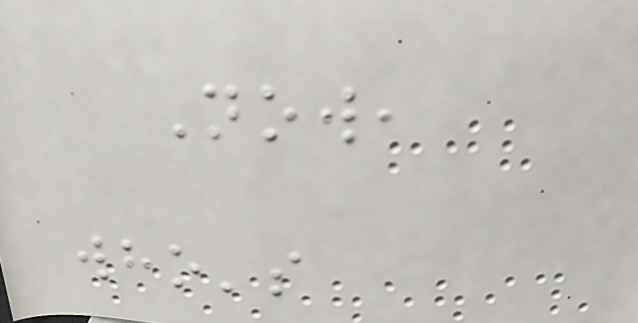Now,
who's
